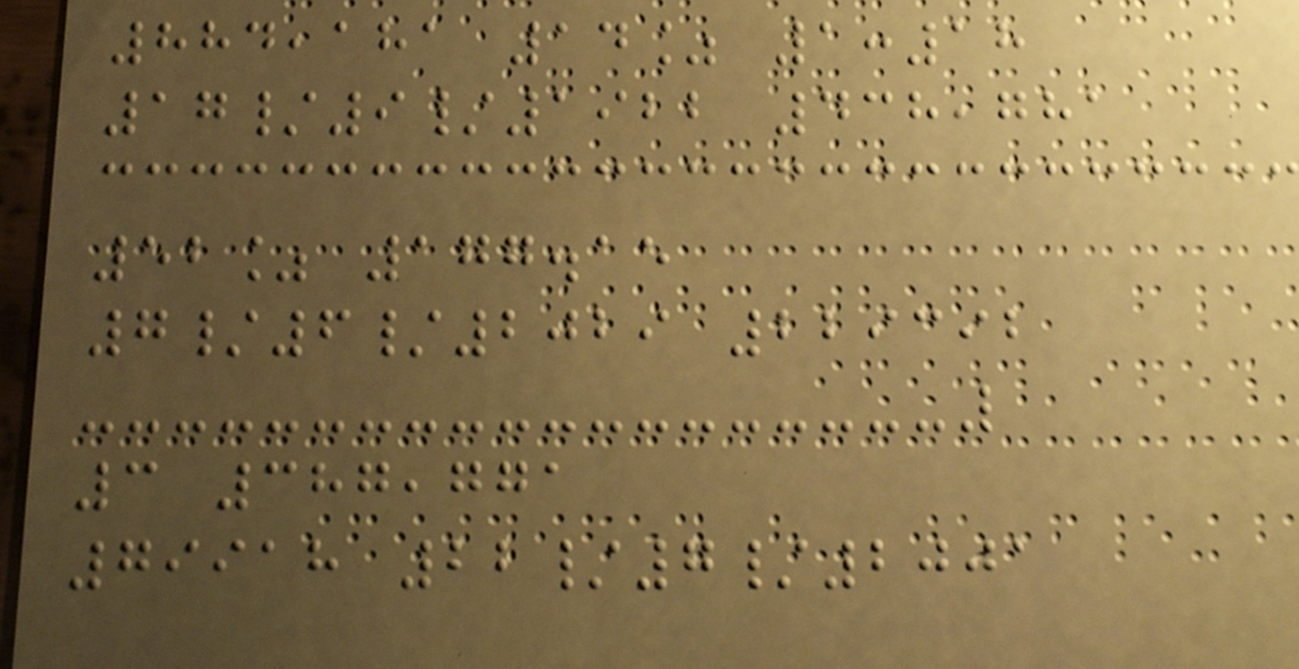884,181 14% 1:18
17/9/1922 438,781
52% 177.15
7/6/2029 229392
3 387,771
79918 22/7/2001
